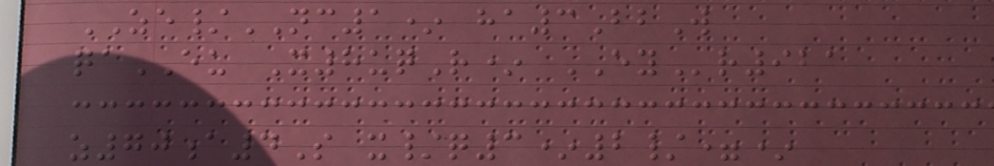ZE/NC1* ha3BbW
qaEU X8uqR* EYr921
z70a4S x/q3*2/=*
